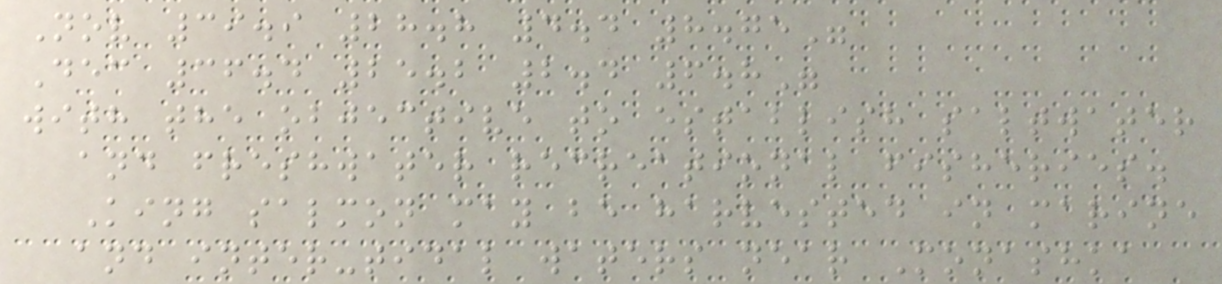Nov 39.9 28.8 4.4 8.75"
Dec 36.4 25.2 2.4 6.8"
with the objective to establish saltwater
and freshwater recreational fisheries.
King salmon may be harvested in marine
and inter-tidal waters near Monashka
